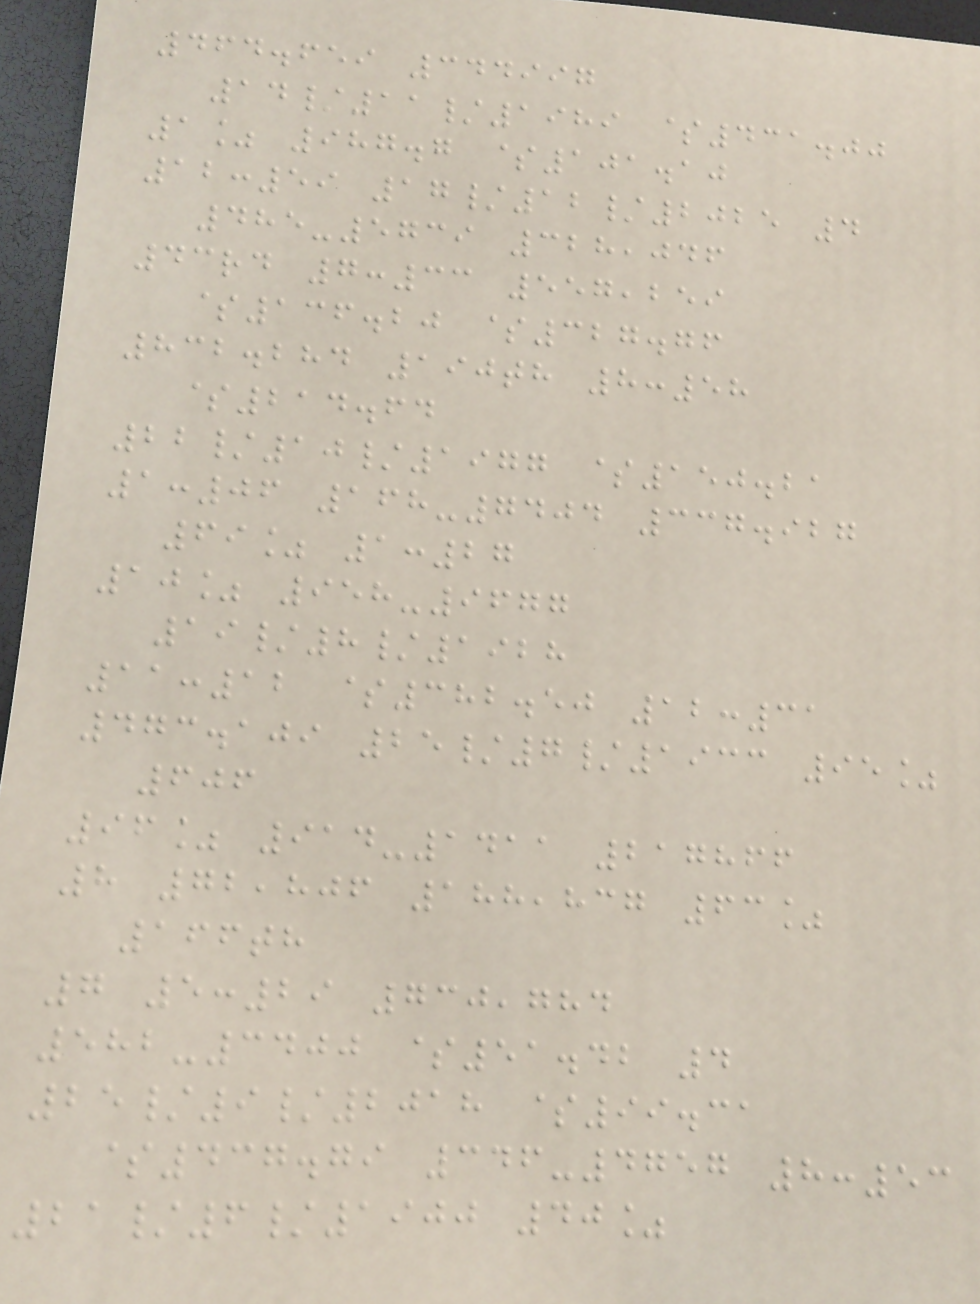464.659 344997
14/11/1989 $431.00
1% 987.7 $101.10
12:59 17/12/2025 4
485-5739 328,046
43rd 7:33 557,259
$136.20 $327.76
832.284 190th 8:58
$214.64
22/10/1977 $150.21
1:06 168-7404 337.927
69% 1:27
10% 958-9677
19/8/1928
11:12 $382.50 12:31
473.109 25/7/1933 95%
606
96% 914-1411 217866
8 72,806 188,837 63%
166th
7 5:29 730,784
582-3400 $51.42 4
25/9/2018 $99.31
$437.79 346-4757 8:53
21/6/1900 40%
